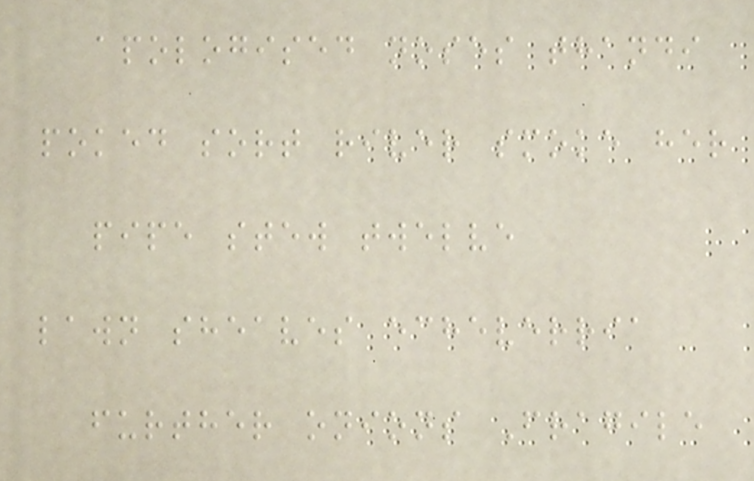apologised noses thandi
poked sort river smoke her
pipe stew twelve
lawn sheaves echeverria
further onions Fragile
